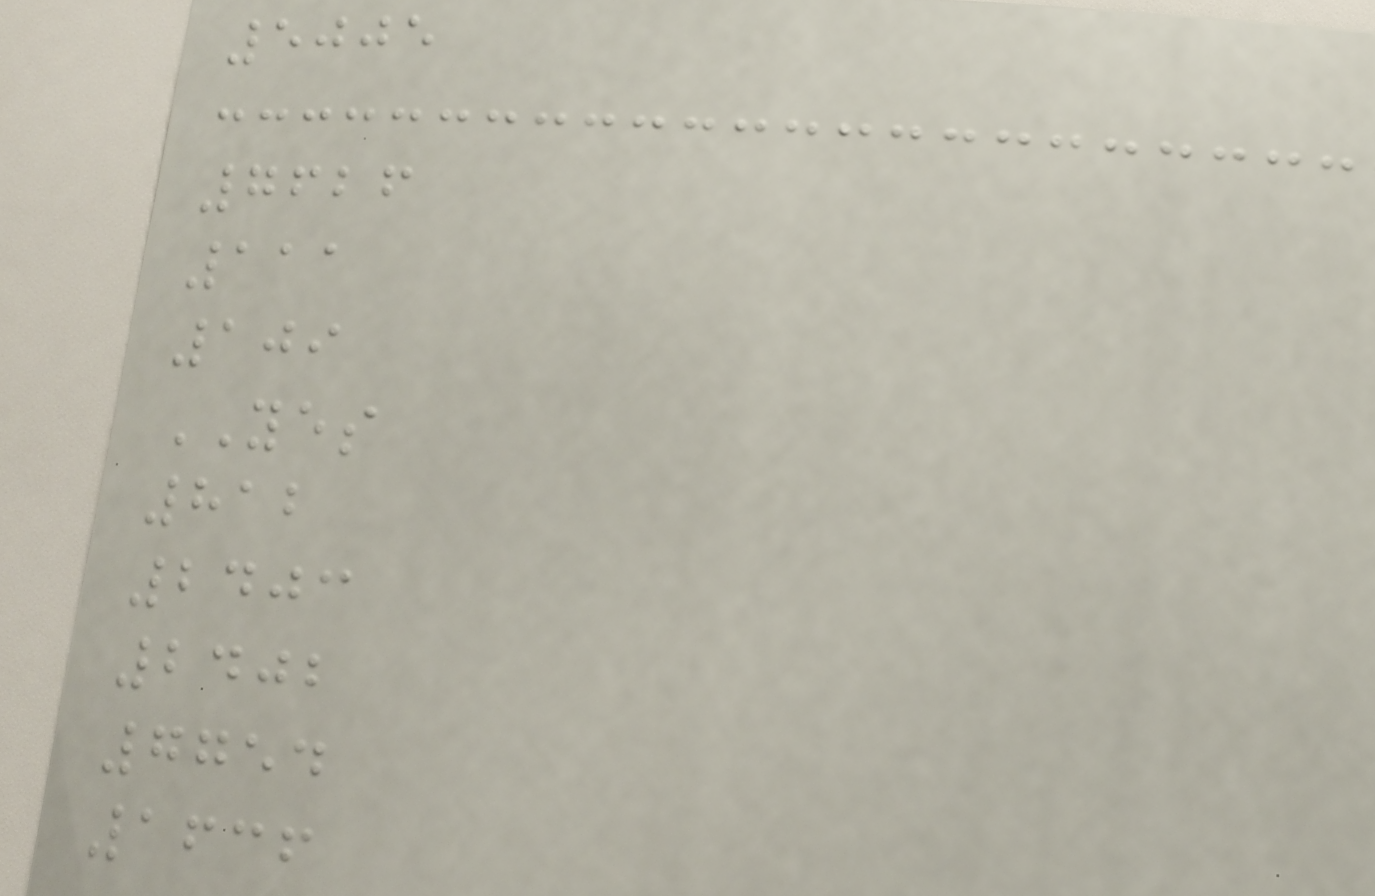5005
7626
111
109
YES
812
2403
2402
7754
1636
